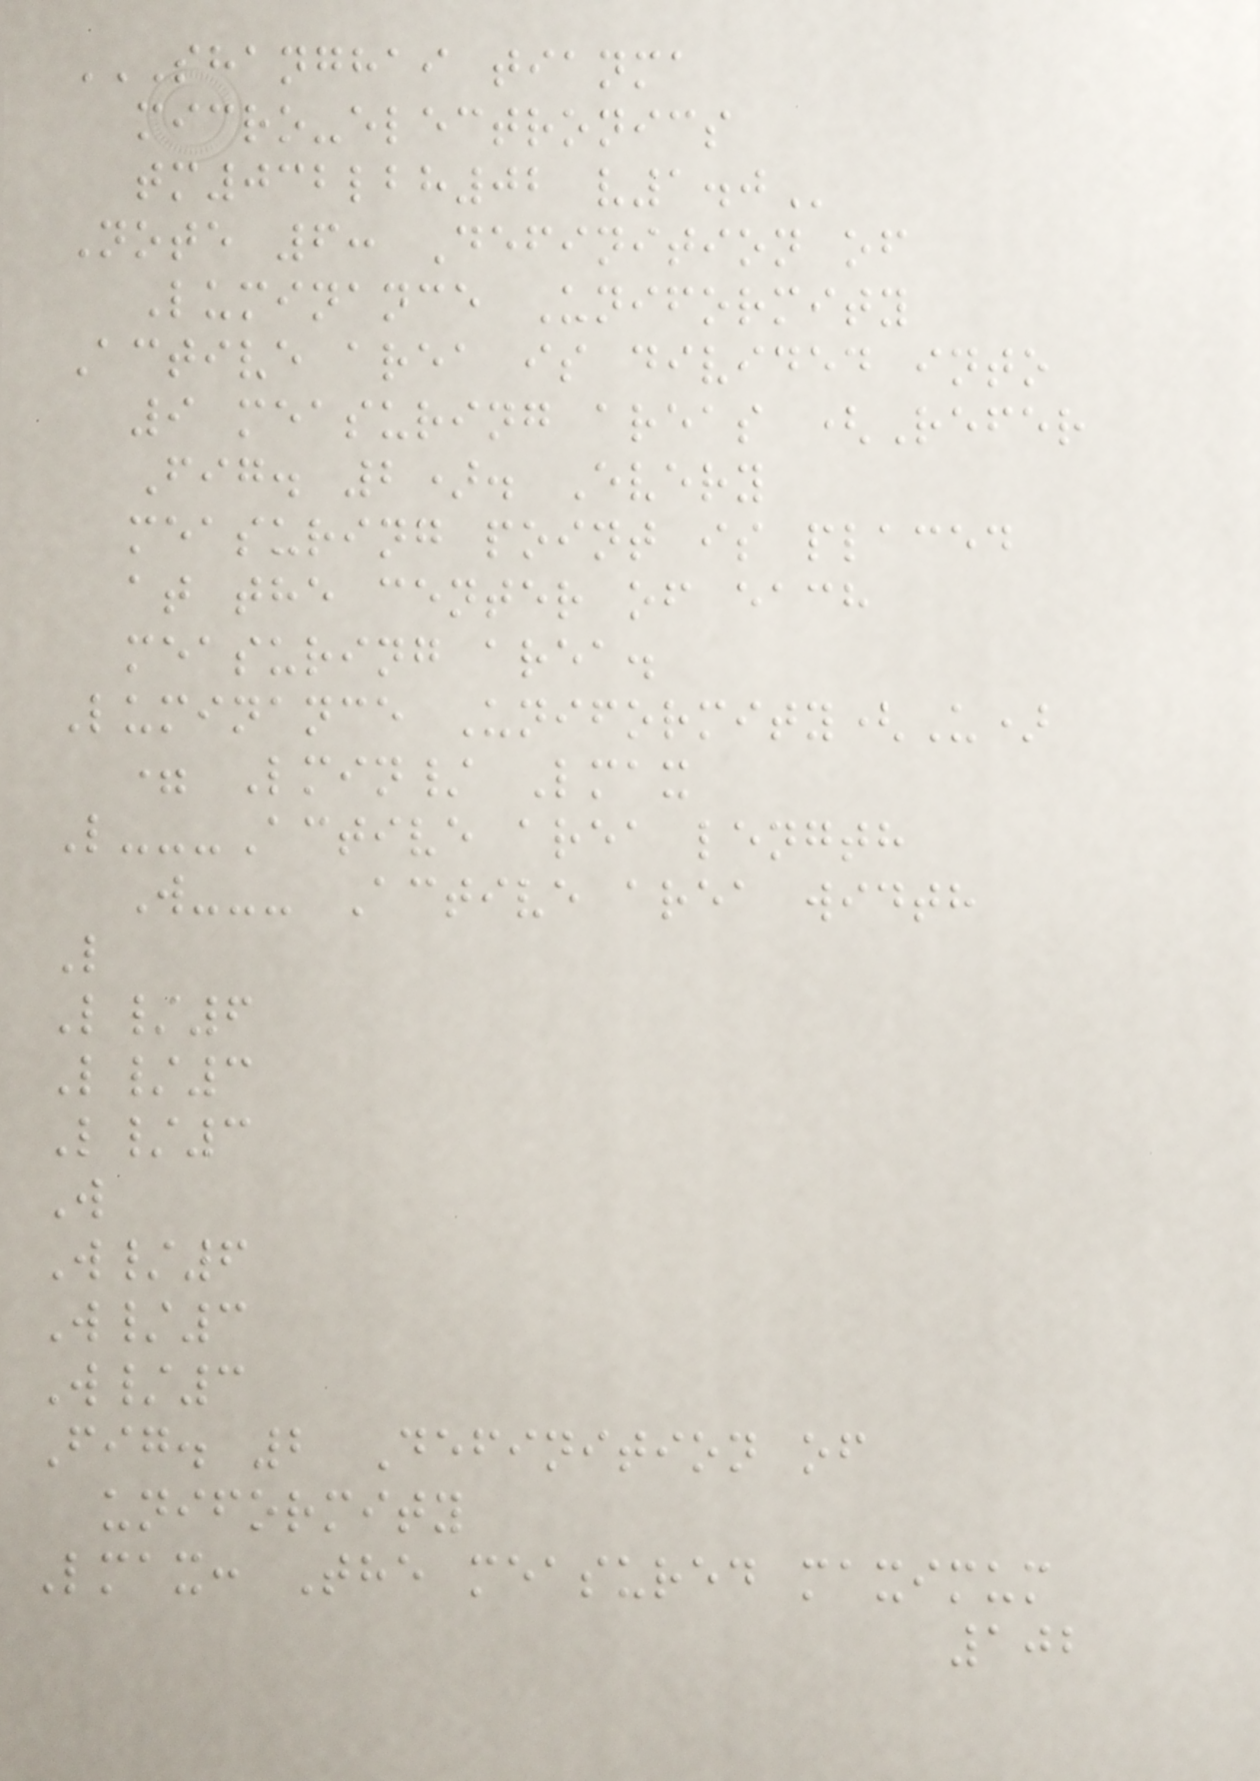SHANGHAI TIANMA
MICRO-ELECTRONICS
TM032LBH02 V1.0
Note 6: Definition of
Luminance Uniformity
Active area is divided into
9 measuring areas (Refer
Fig. 2). Every
measuring point is placed
at the center of each
measuring area.
Luminance Uniformity(U)
= Lmin/ Lmax
L---Active area length
W--- Active area width
L
L/6
L/3
L/3
W
W/6
W/3
W/3
Fig. 2 Definition of
uniformity
Lmax: The measured maximum
102
